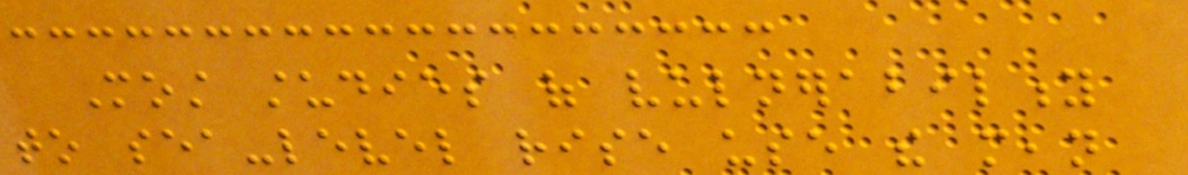Most studies of vulnerability
to sea-level rise use the mean
